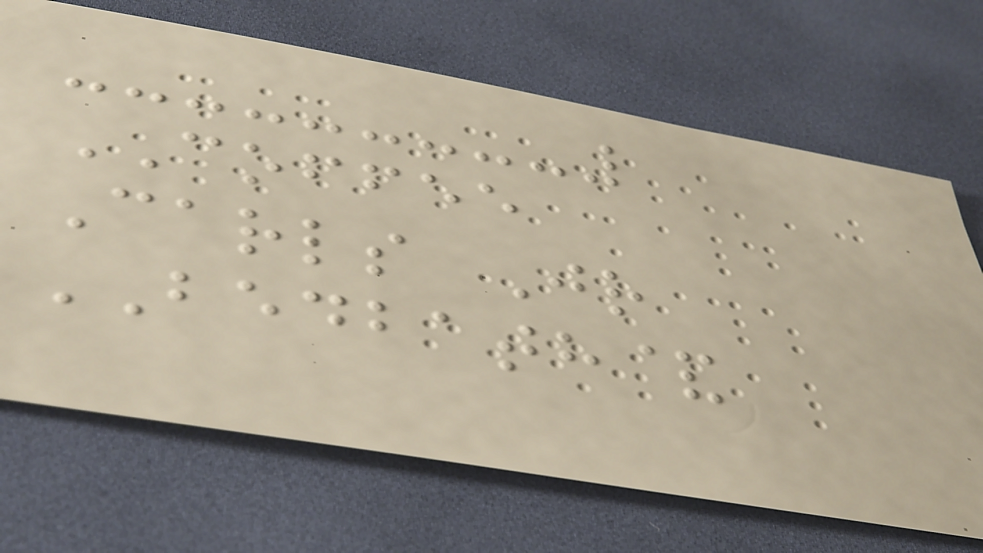COFFEE
Carls Jr
BEDBATH&
